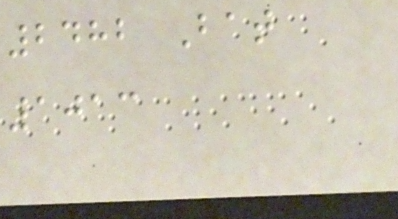2482 Bat
1013
